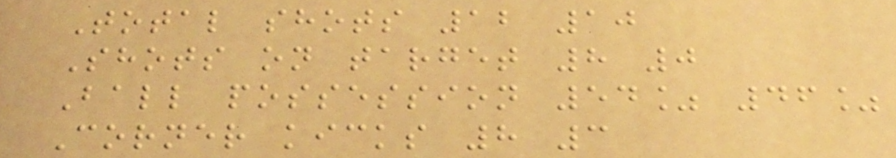Total shots 12 10
Shots on target 8 0
Ball possession 54% 46%
Corner kicks 8 3
